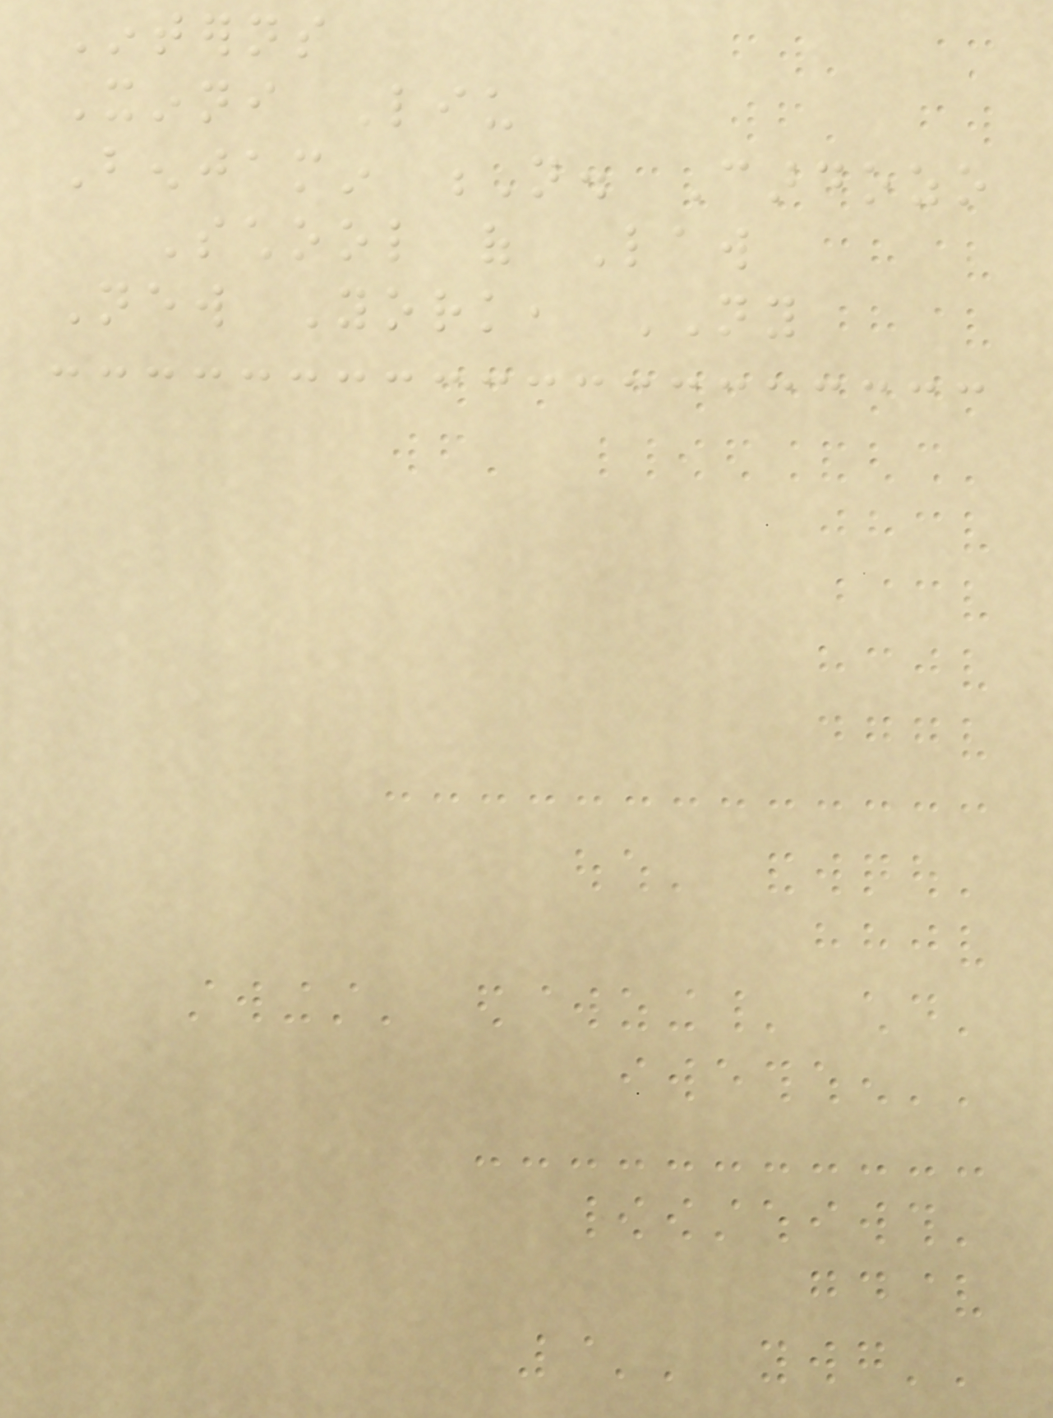Interns
Xinni Liu
Benjamin N. Cardozo
School of Law
New York, NY
